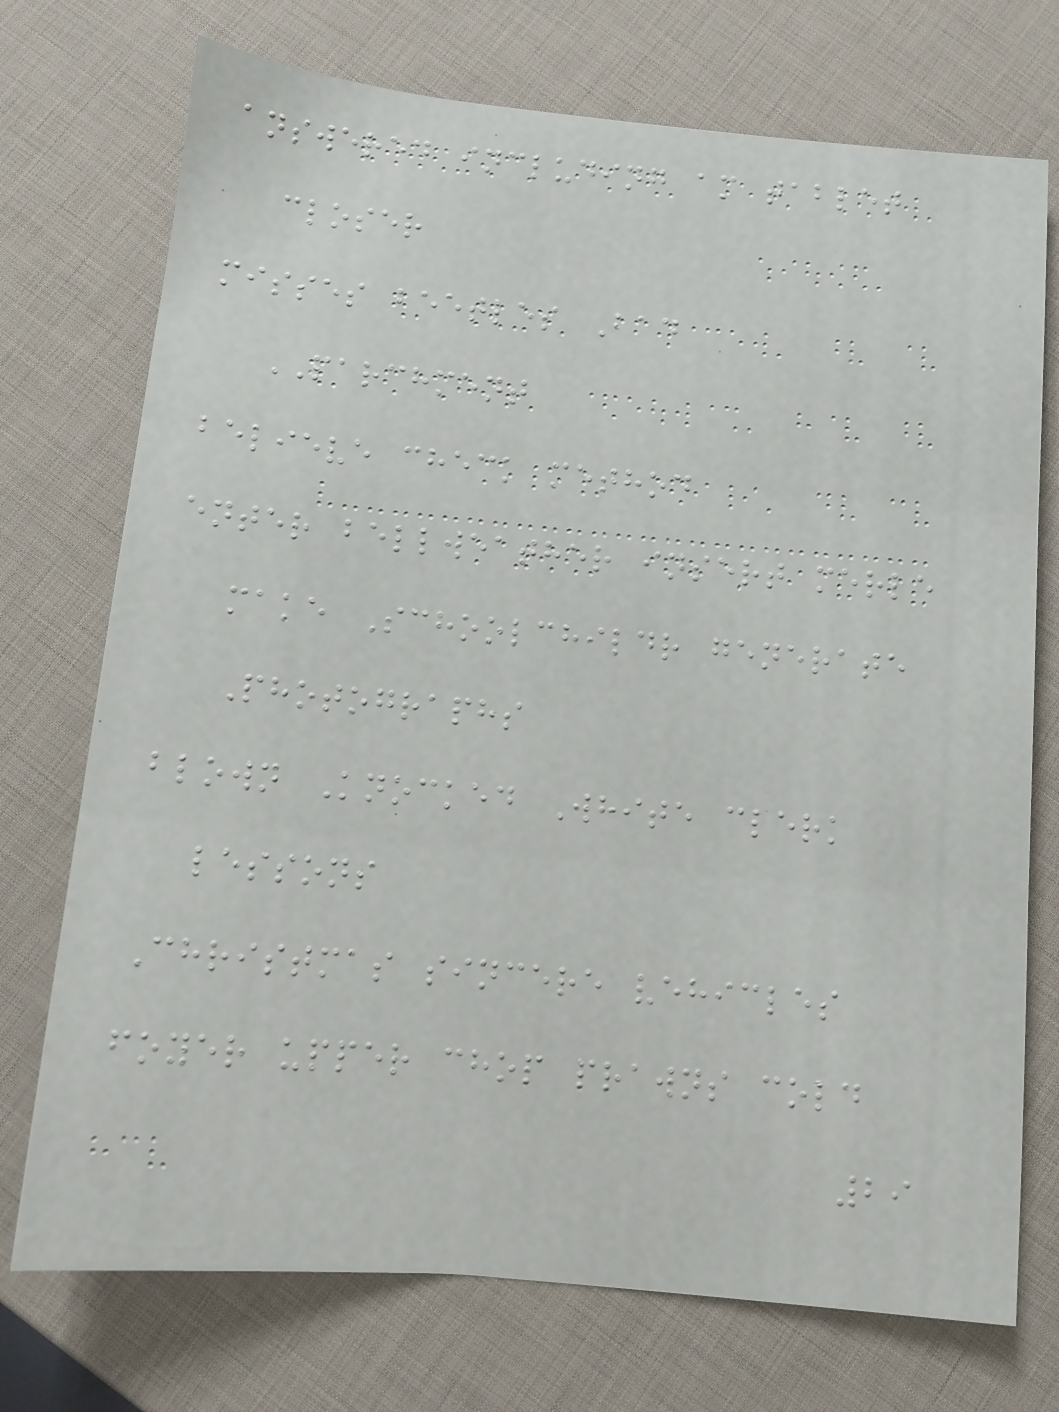answered including am tablet
closer
misses beetles Bad
PARCHMENT
believe check method
enter bellweather insert merle
make Schoolchildr generate
Photographs
blown Knocked White clerk
lessons
Christmas sincere vehicles
foyer upper chop prawns cold
29
